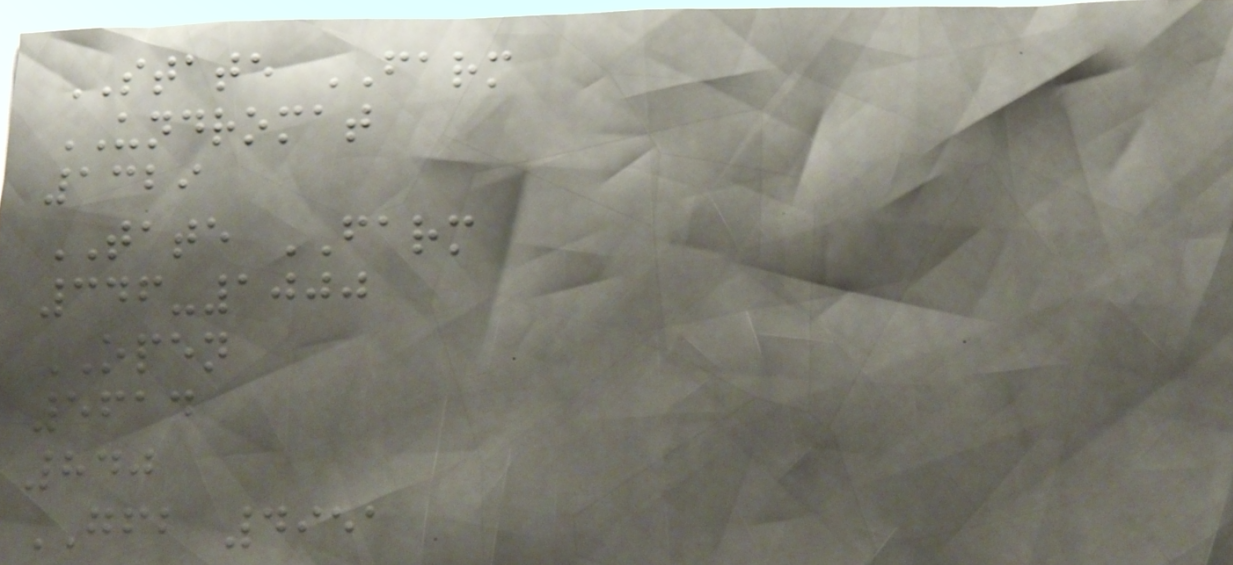STATE FARM
UNDROMAT
1329
TATE FARM
346-1000
OPEN
5614
840
GFB 4951
